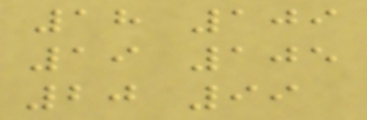18 109
19 105
20 99
